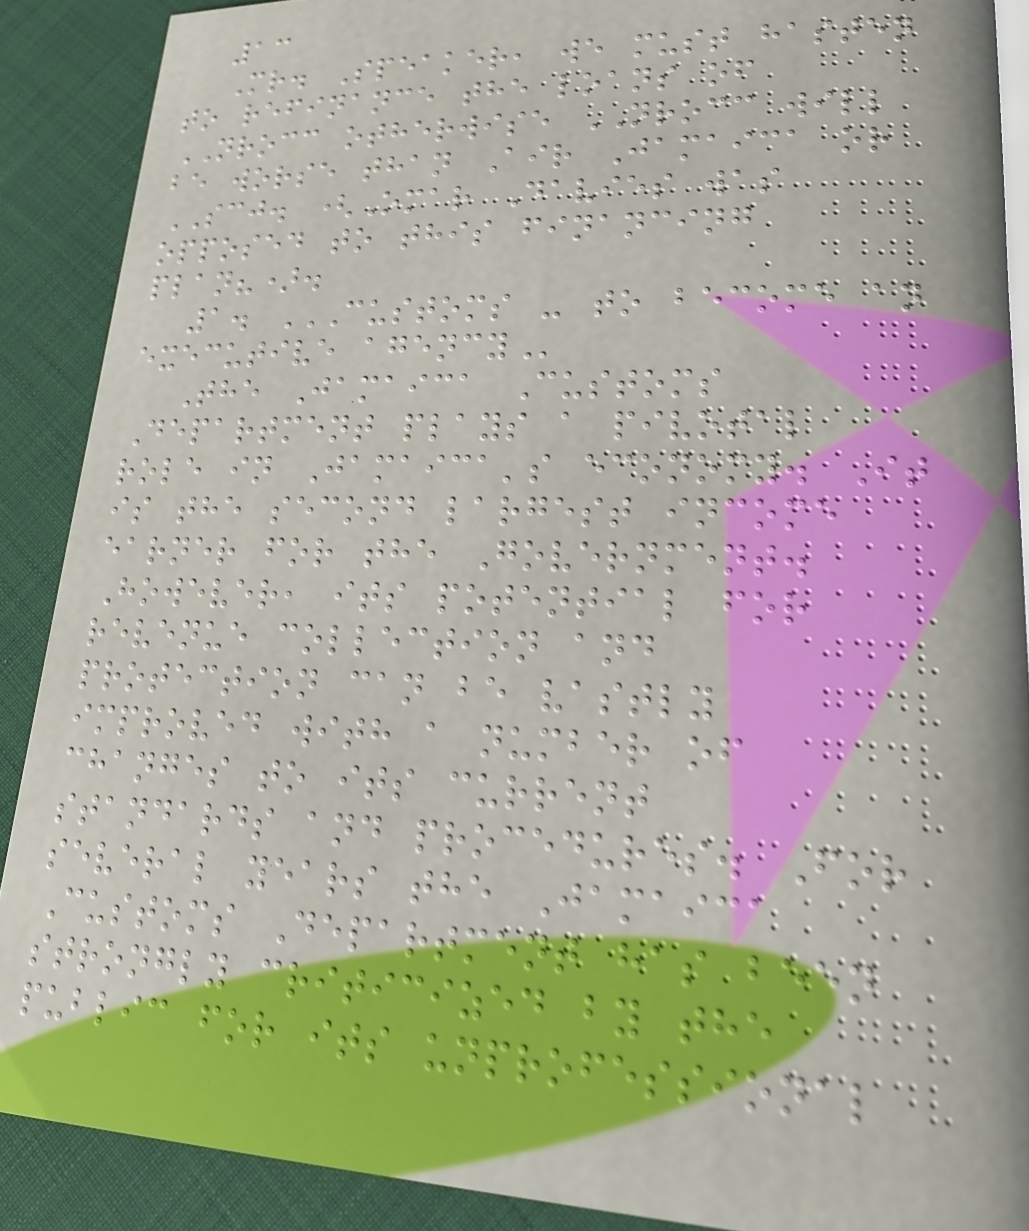13
Mr. Speaker, we must hasten
to refinance the loans of
NROCC otherwise NROCC will
be worse than Air Jamaica or
SCJ. (Omar Davies was
opposed to this financing
plan?).
1. CUSTOMS - TO BECOME AN
EXECUTIVE AGENCY
The Jamaica Customs
Department plays a pivotal
role in Jamaica's economy. It
is the second largest income
earner for the Government.
However, its potential for
revenue collection and
protection can be vastly
improved with a number of
changes to its current
standards and procedures. For
several years the Jamaica
Customs Department has been
strongly criticized by the
public for its unprofessional
